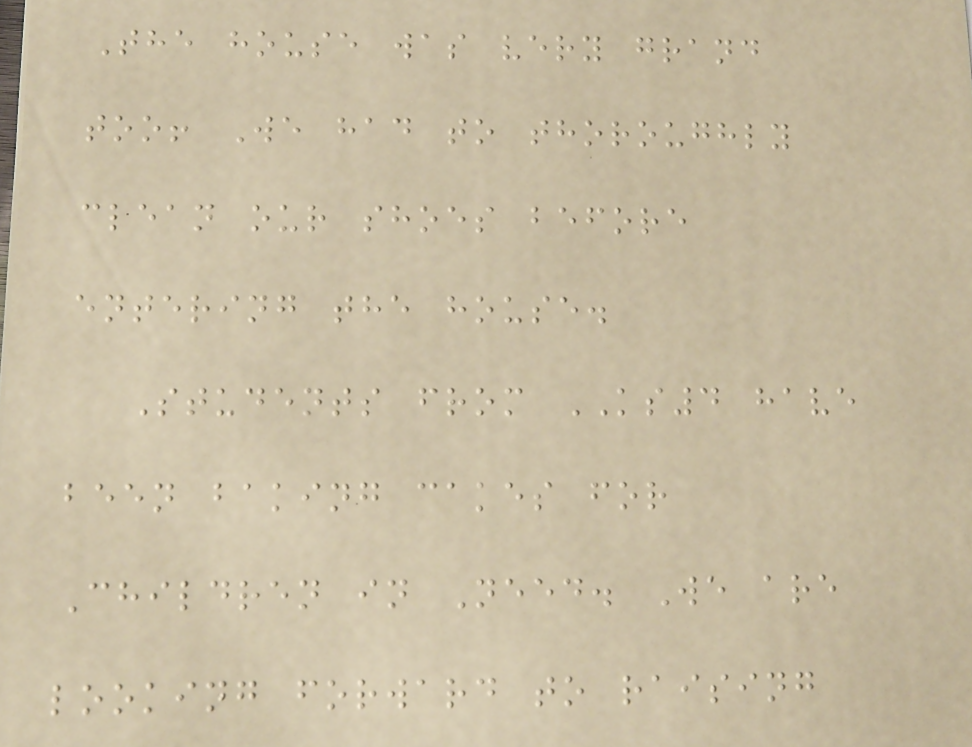The house was very grand
too! We had to thoroughly
clean our shoes before
entering the house.
Students from KS4 have
been baking cakes for
Children in Need. We are
looking forward to raising
